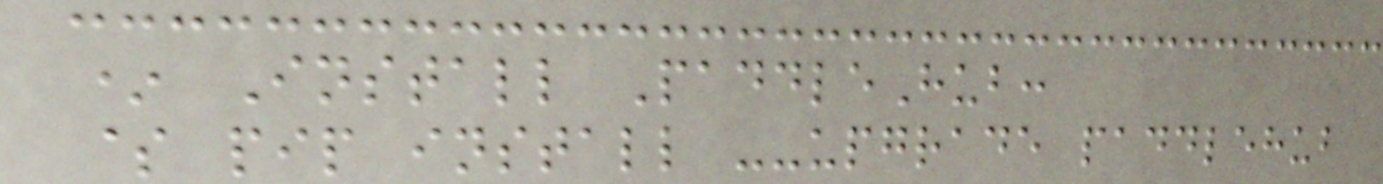* Install PaddleHub:
$ pip install --upgrade paddlehub
